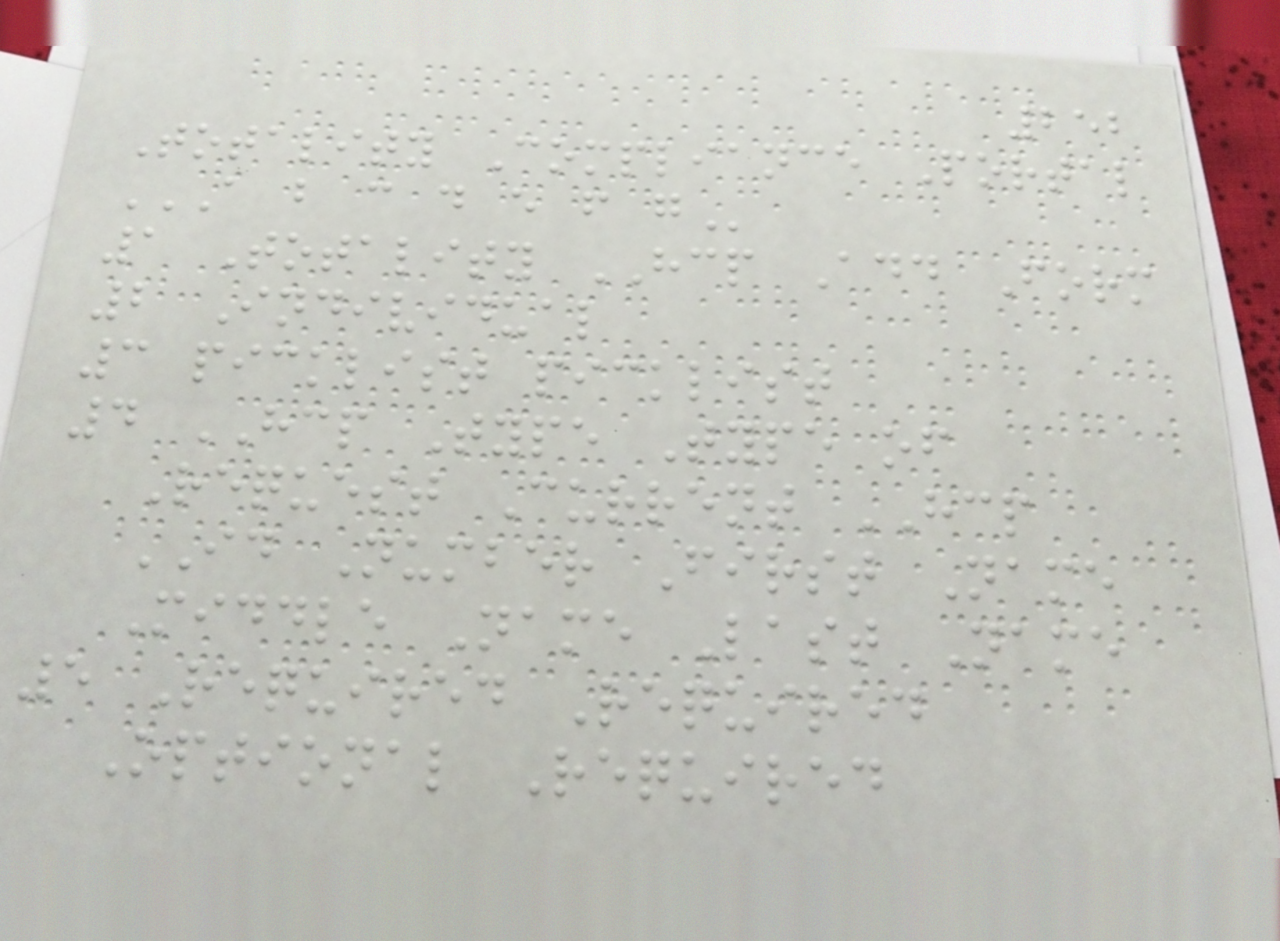252
Totality Compliance Portal
A B C D E F G
1 Totality HCP Add Form
2 Individual
3 picklist picklist
4 HCP Type Type of
Request Current HCP
ID Number First Name
Middle Name Last Name
5 Required Required
Optional Required
